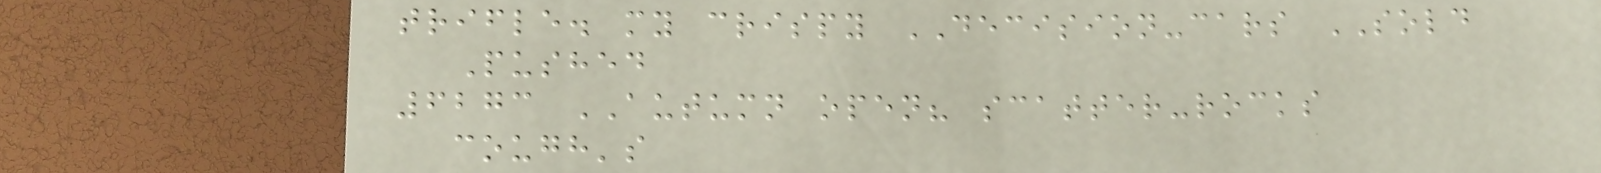trifle. my crispy DECISION-cars SOLD
Pushed
6273 AUTUMN open? scatter-rocks
cough's
